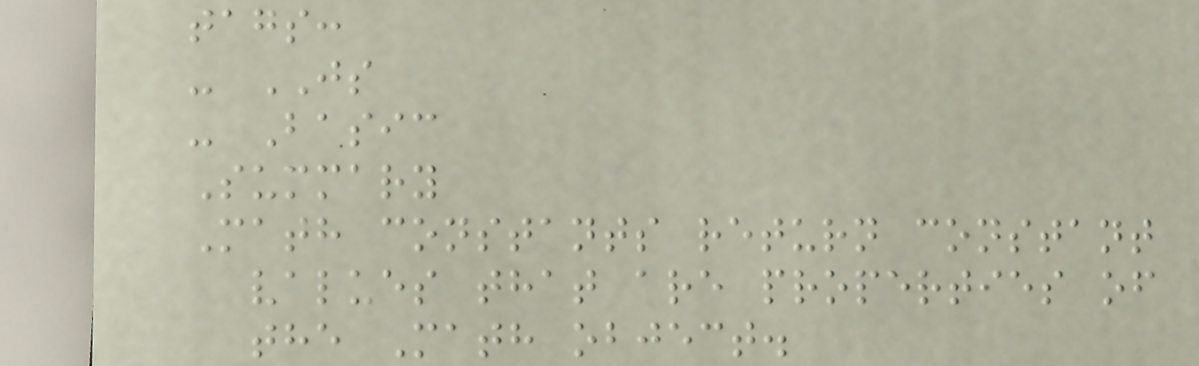tags:
- JS
- Basic
Summary
Math constants return constant
values that are properties of
the Math object.
